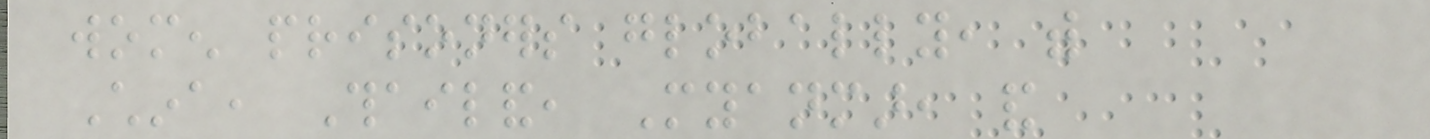women prisoners globally, with
China, Thailand, Myanmar, and
